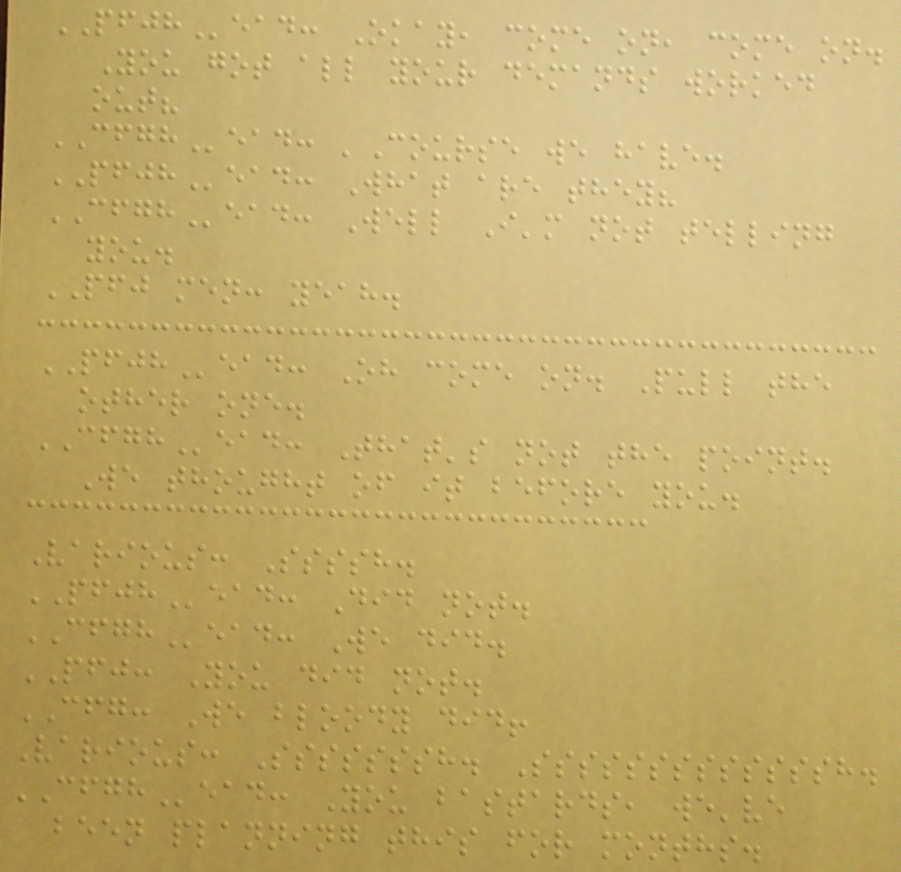PFJHead: Okay, come on, come on.
You got all your demands worked
out?
CFGHead: 'Course we have.
PFJHead: What are they?
CFGHead: Well I'm not telling
you.
PFJ men: yeah.
PFJHead: Oh come on. Pull the
other one.
CFGHead: That's not the point.
We thought of it before you.
Various: Ssssh.
PFJHead: Did not.
CFGHead: We did.
PFJ: You did not.
CFG: We bloody did!
Various: Sssssssh. Sssssssssssssh.
CFGHead: You bastards, we've
been planning this for months.
